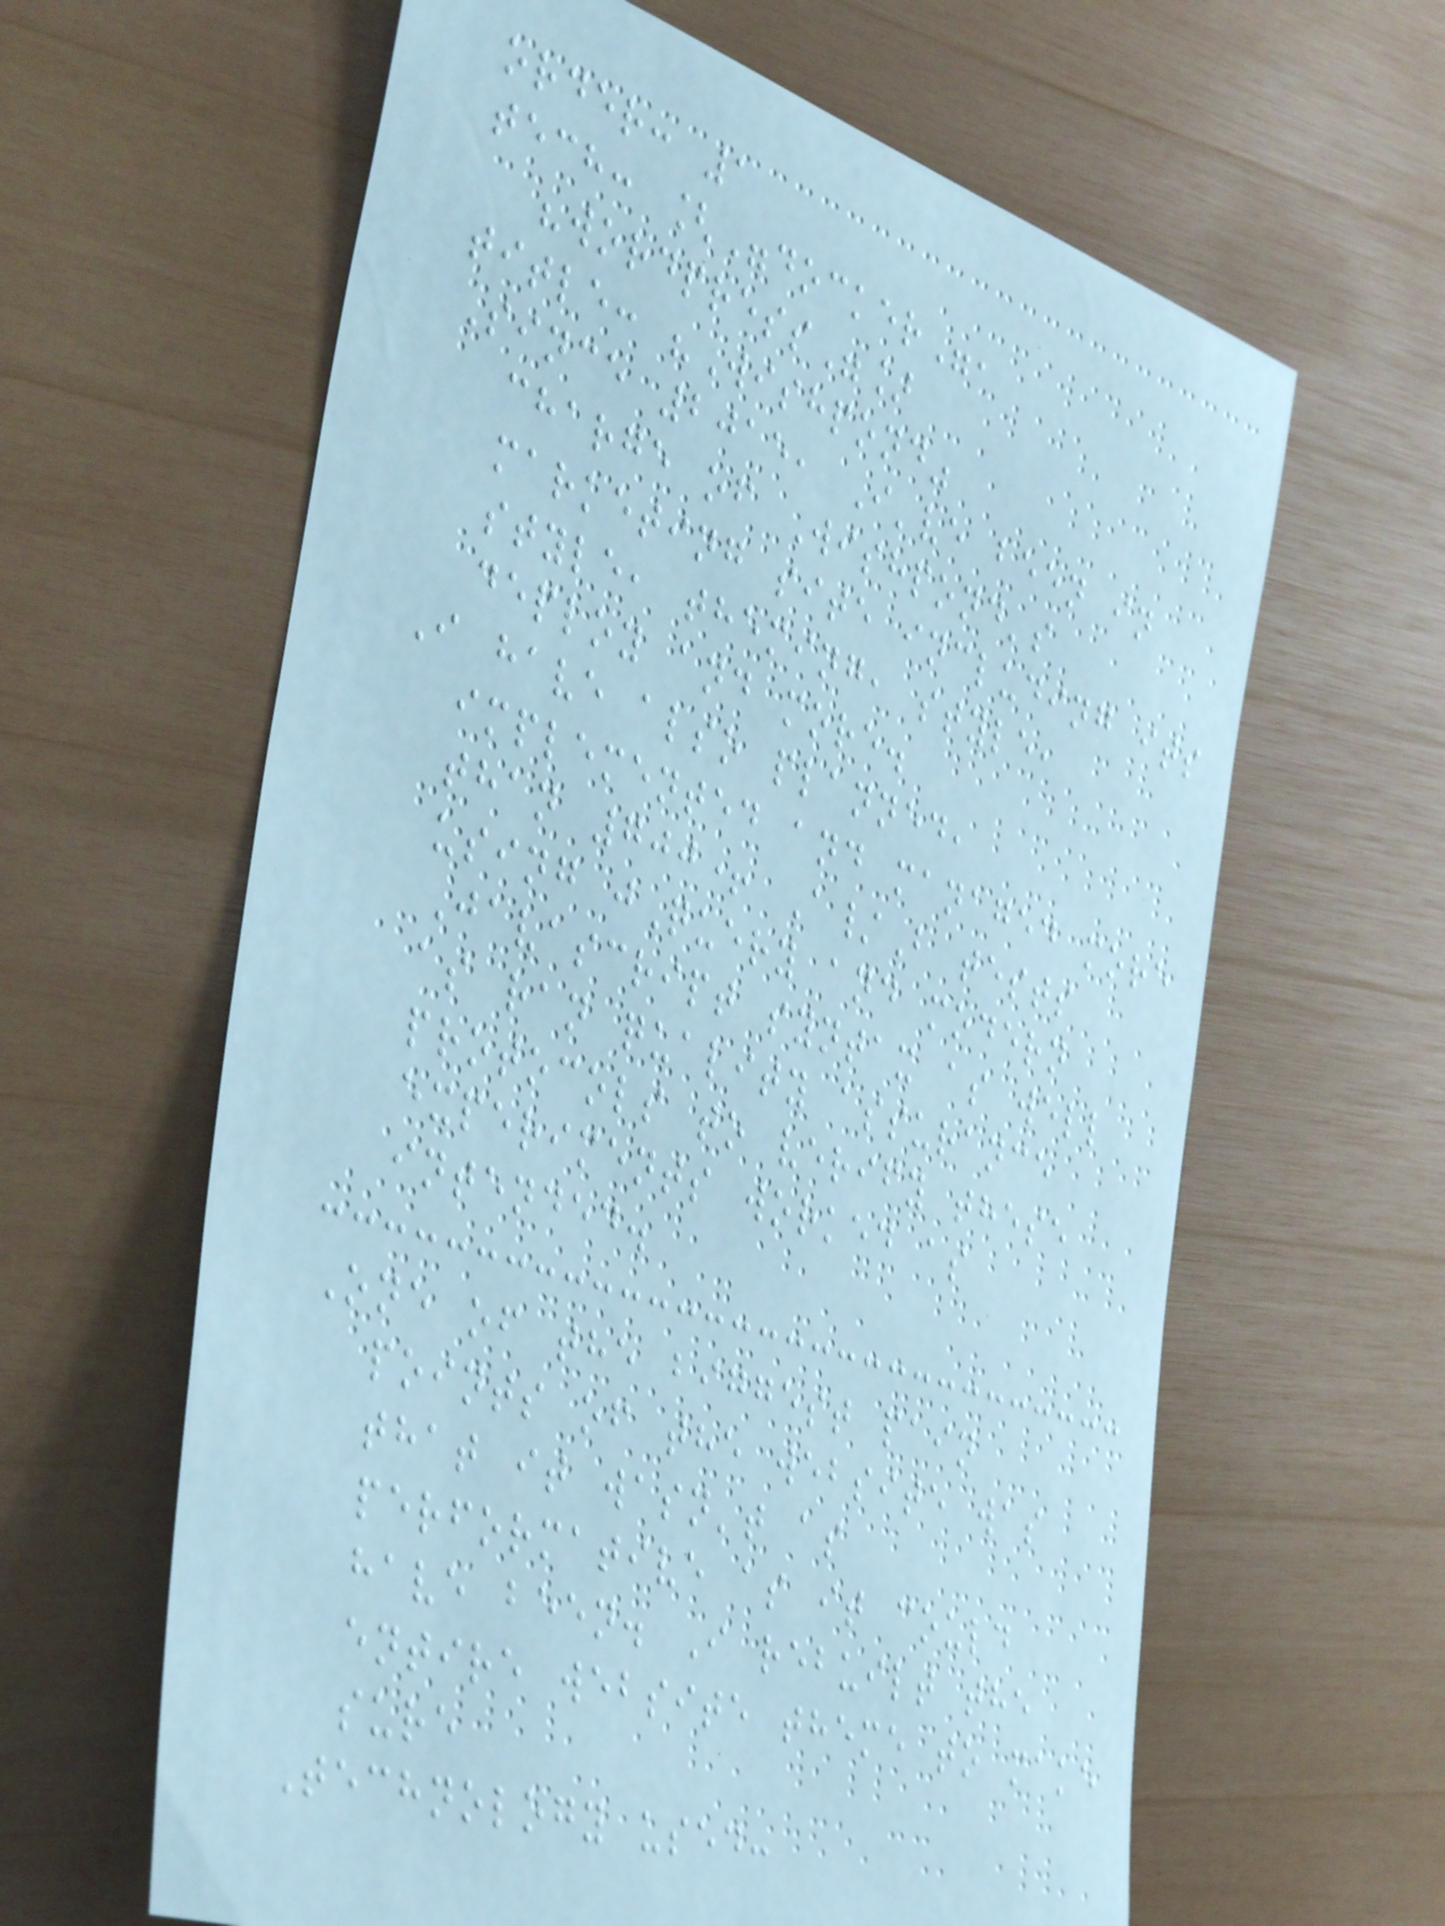order: 1
tech: ["docker",
"wordpress"]
title: "Wishpond"
Since 2015, I've been in
charge of Wishpond's
marketing site including its
style, theming, style,
deploy and more.
I have also planned,
implemented and managed more
than 700+ A/B tests
using jQuery and modern
Javascript syntax as well
as ran quality assurance
protocols to verify these
experiments worked as
intended.
One of the biggest pain
points of the website was
that it wasn't as
performative as it could
have been. I rebuilt the
entire website theme to make
sure
Technology used:
